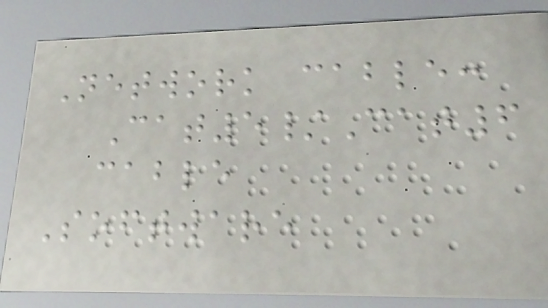Network cable:
Cat5/Cat6
cable
Software
